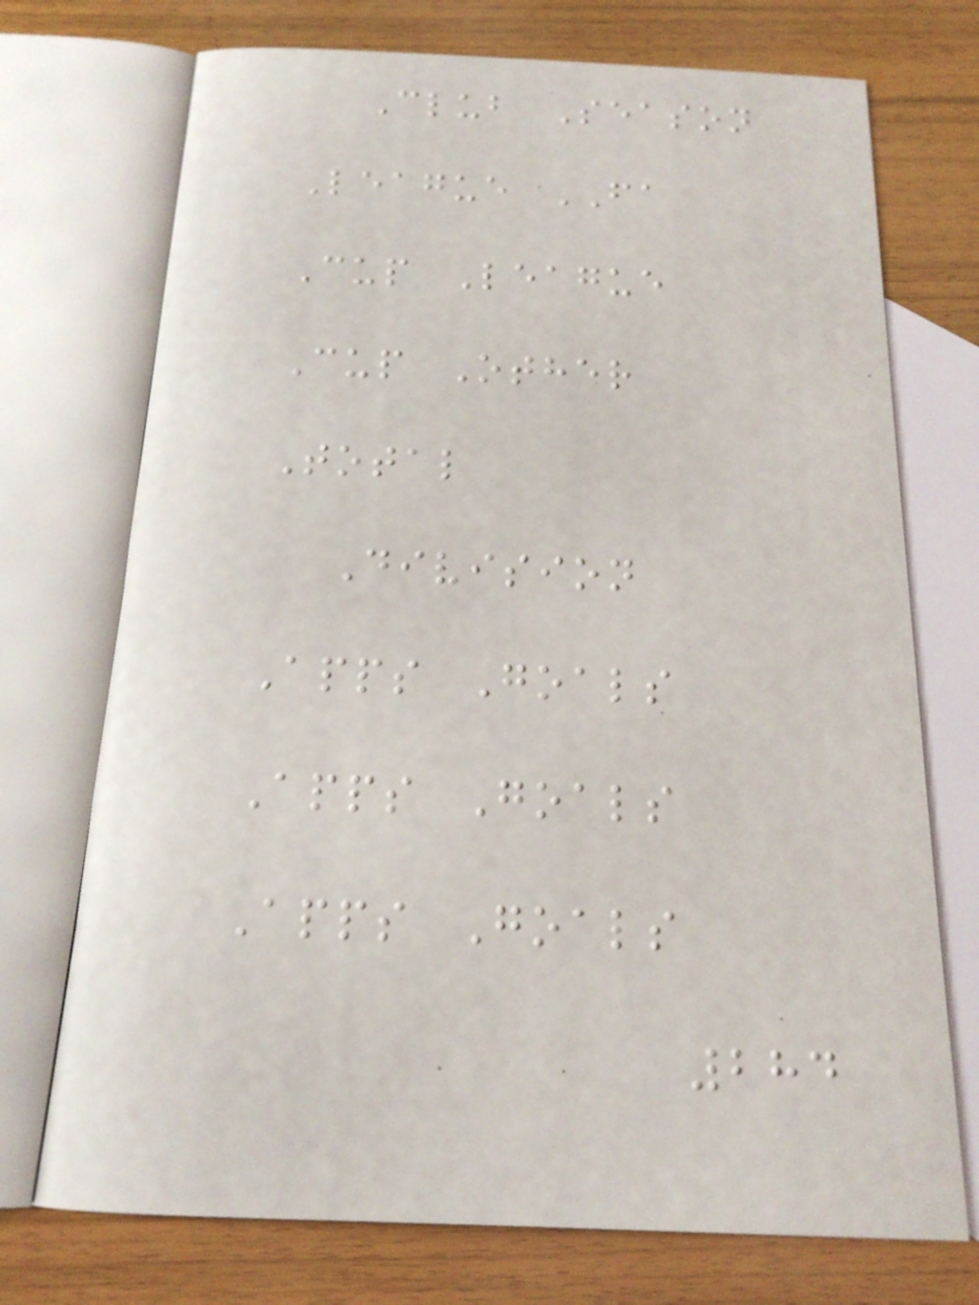Club Season
League FA
Cup League
Cup Other
Total
Division
Apps Goals
Apps Goals
Apps Goals
284
